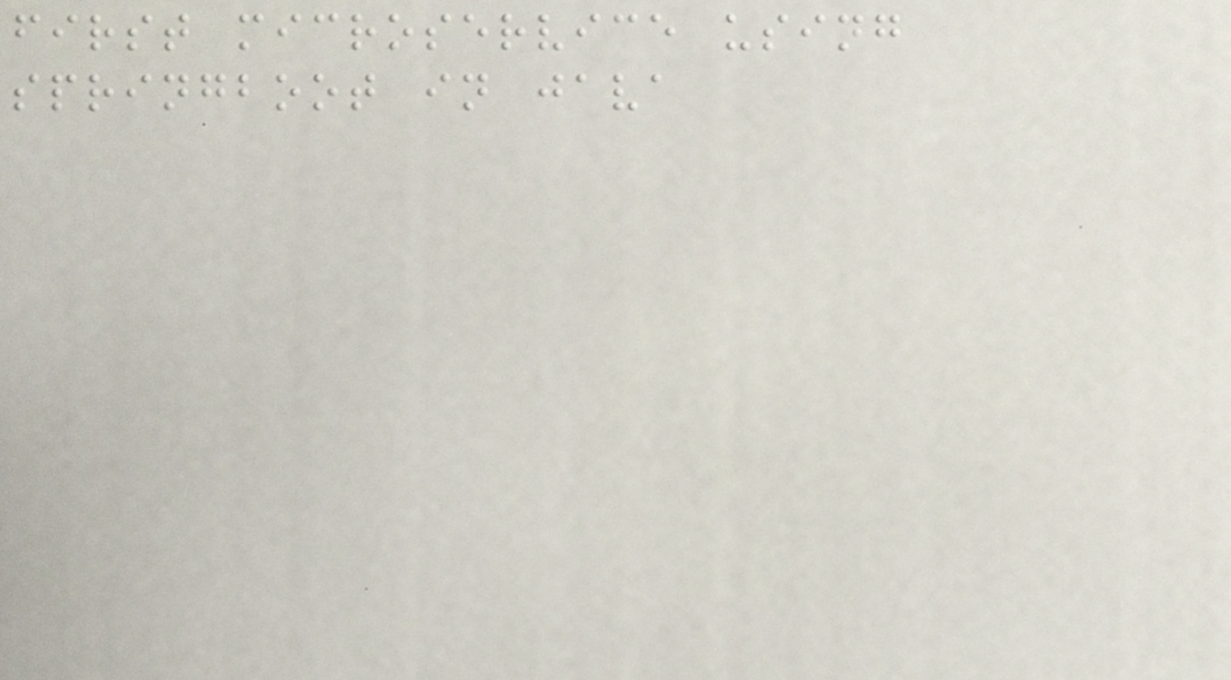first microservice using
springboot in java
